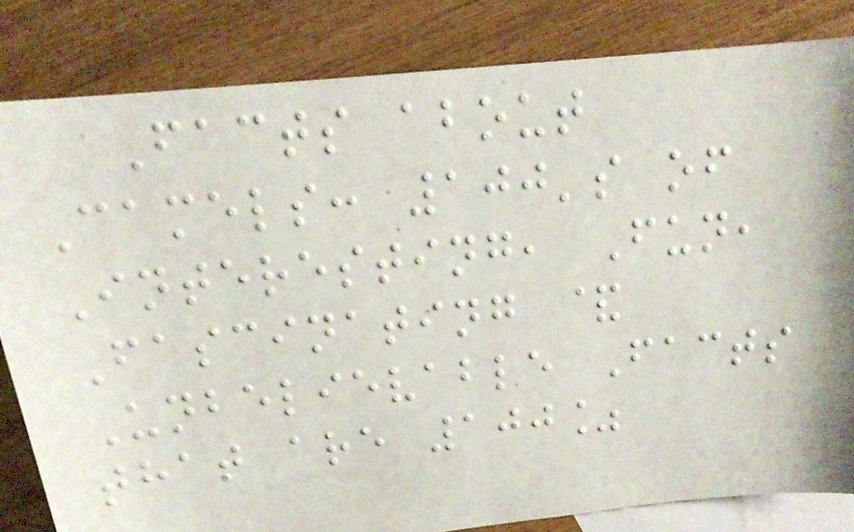Facts about
Camels: 100's of
Interesting, Fun,
Fascinating &
Unbelievable Facts
that are 100%
